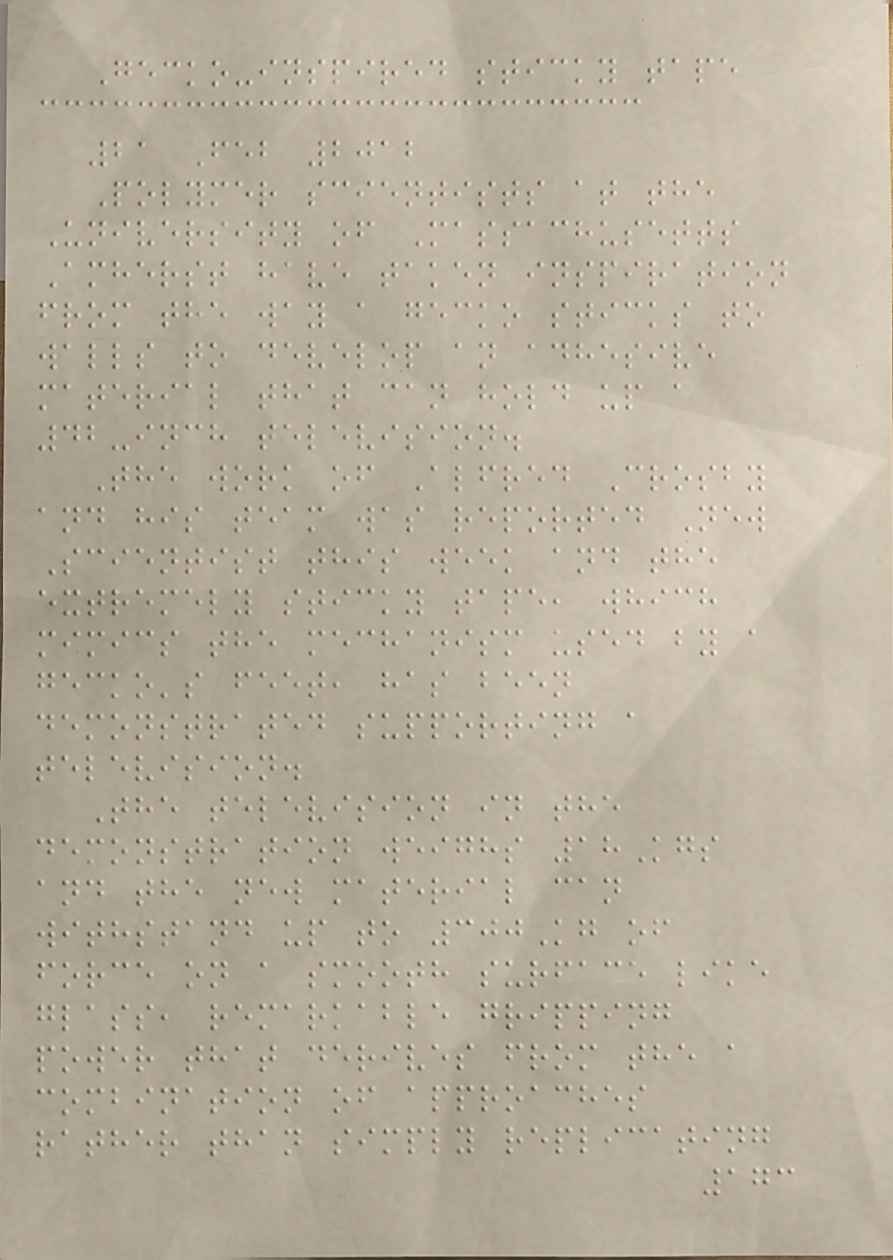Gecko-inspired sticky tape
21 Feb 2012
Polymer scientists at the
University of Massachusetts
Amherst have taken inspiration
from the way a gecko sticks to
walls to develop an adhesive
material that can hold up a
42-inch television.
The work of Alfred Crosby
and his team was reported New
Scientist this week and the
extremely sticky tape, which
mimics the mechanism used by a
gecko's feet, has been
demonstrated supporting a
television.
The television in the
demonstration weighs 18Kgs
and the new material can
withstand up to 300Kg of
force on a smooth surface like
glass, remarkable gripping
power that derives from the a
combination of approaches
rather than simply replicating
173
